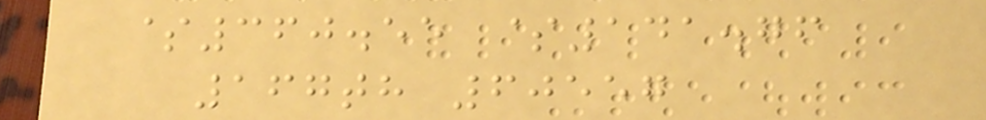$360.55 $141.76
167th 60557
